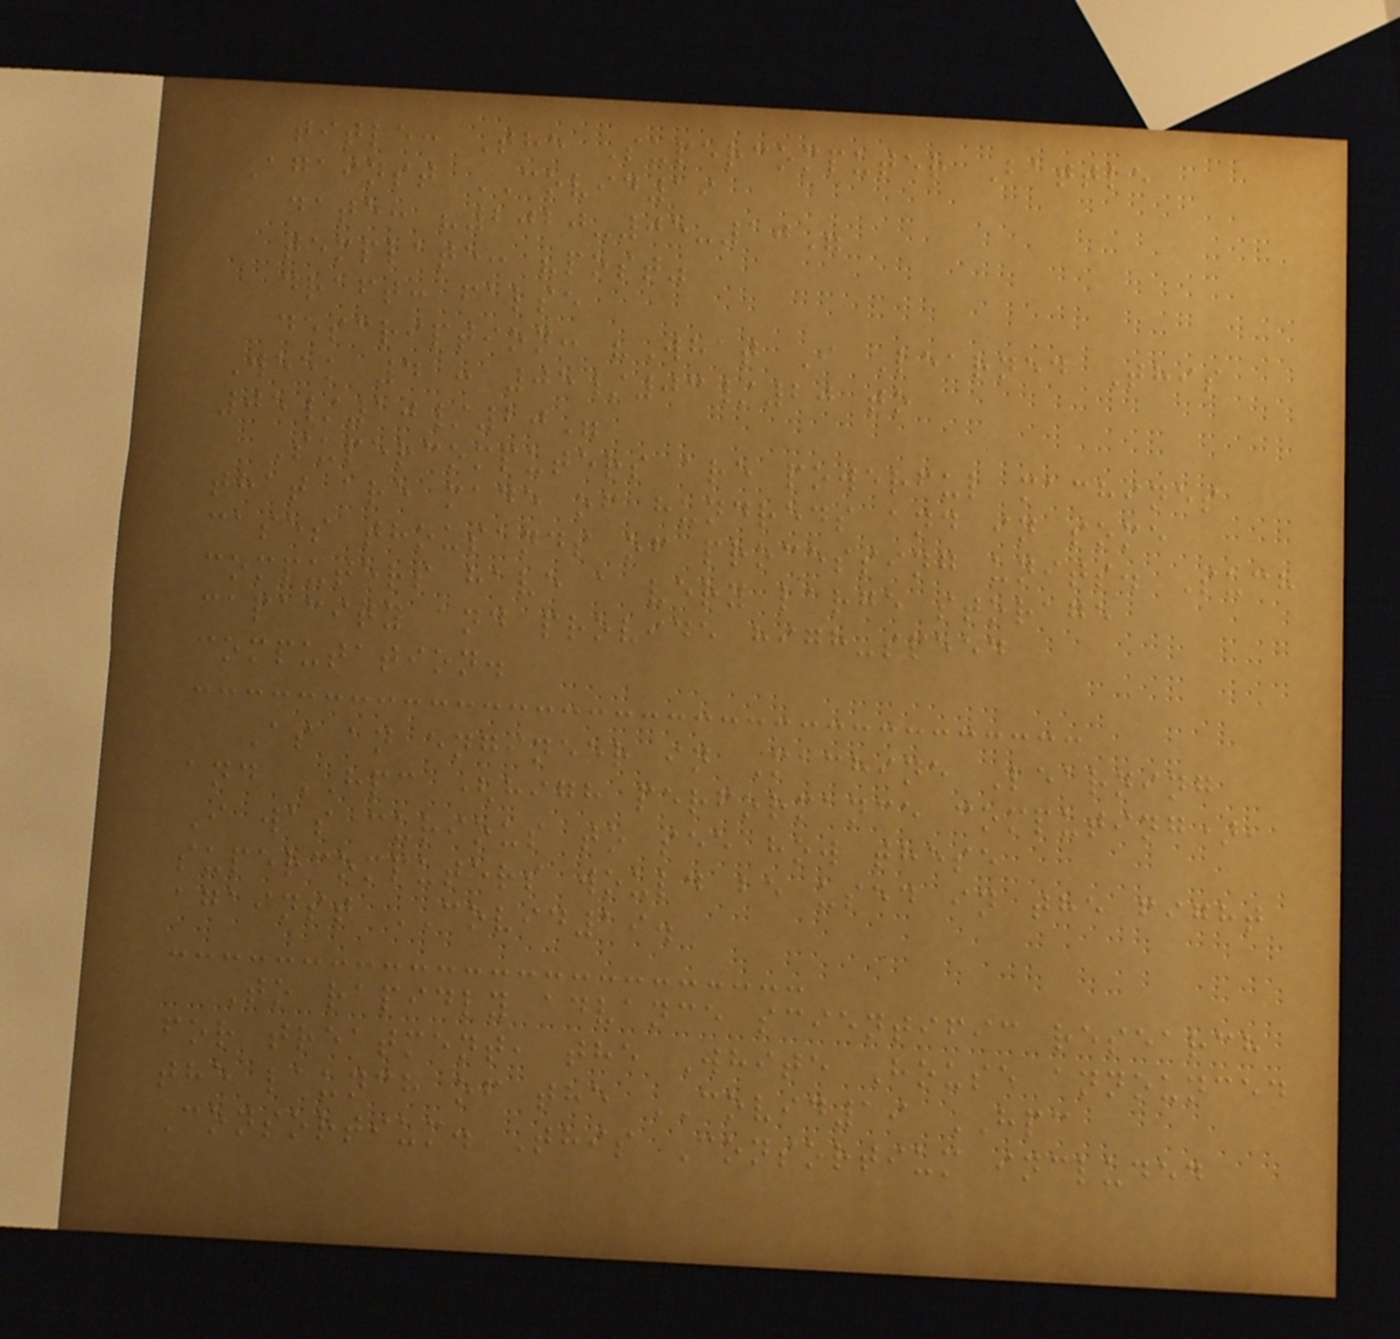title: The Supercomputer Battle
Against COVID19
date: "2020-05-10"
template: "post"
draft: false
description: "What I Learned This
Week 4 : 05/03/20 to
05/10/20"
Supercomputers are powerful machines
that are made of hundreds and in some
cases thousands of processing units. Such
computers have a very large storage
capacity and provide high-speed
computation.
As an engineer in Machine Learning
and HPC (high performance computing),
I was curious to see how these
supercomputers would be used in the fight
against COVID19.
To rapidly advance scientific research
for treatment, the White House announced
the launch of the COVID19 HPC
Consortium. This Consortium included
